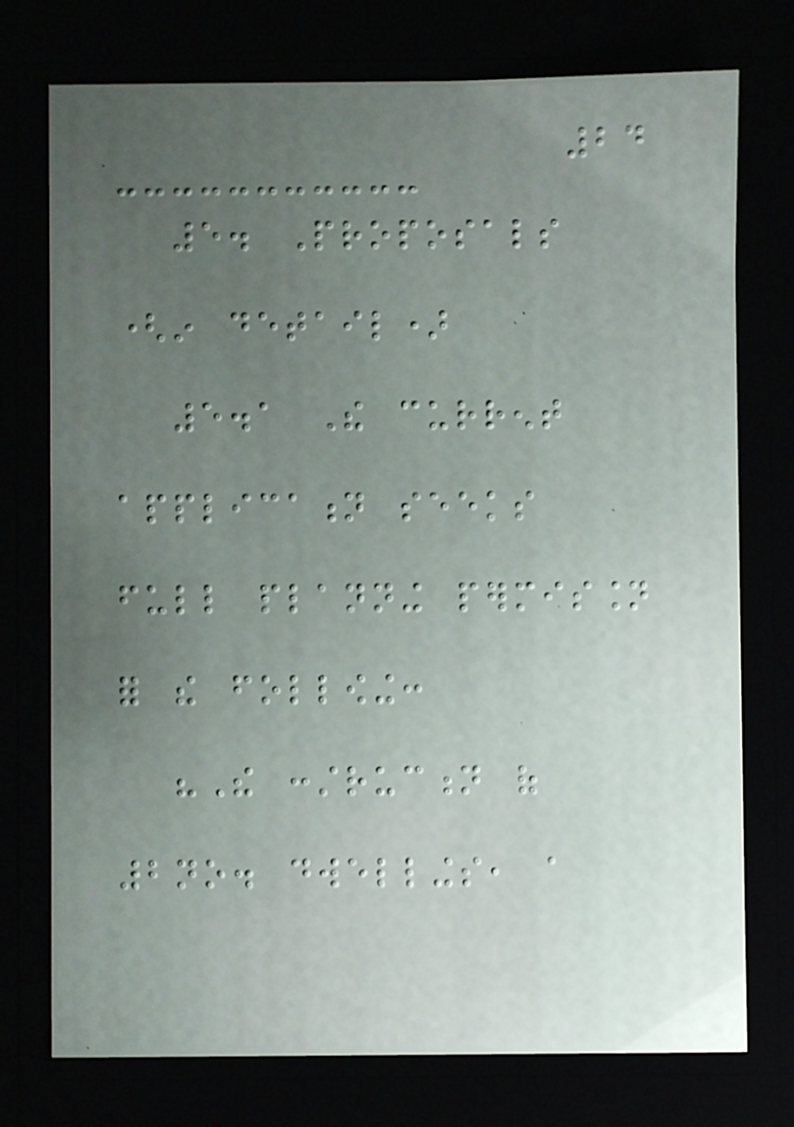24
5. Proposals
(in detail)
5.1 The current
application seeks
full planning permission
for the following:
"The construction of
2no. dwellings, a
